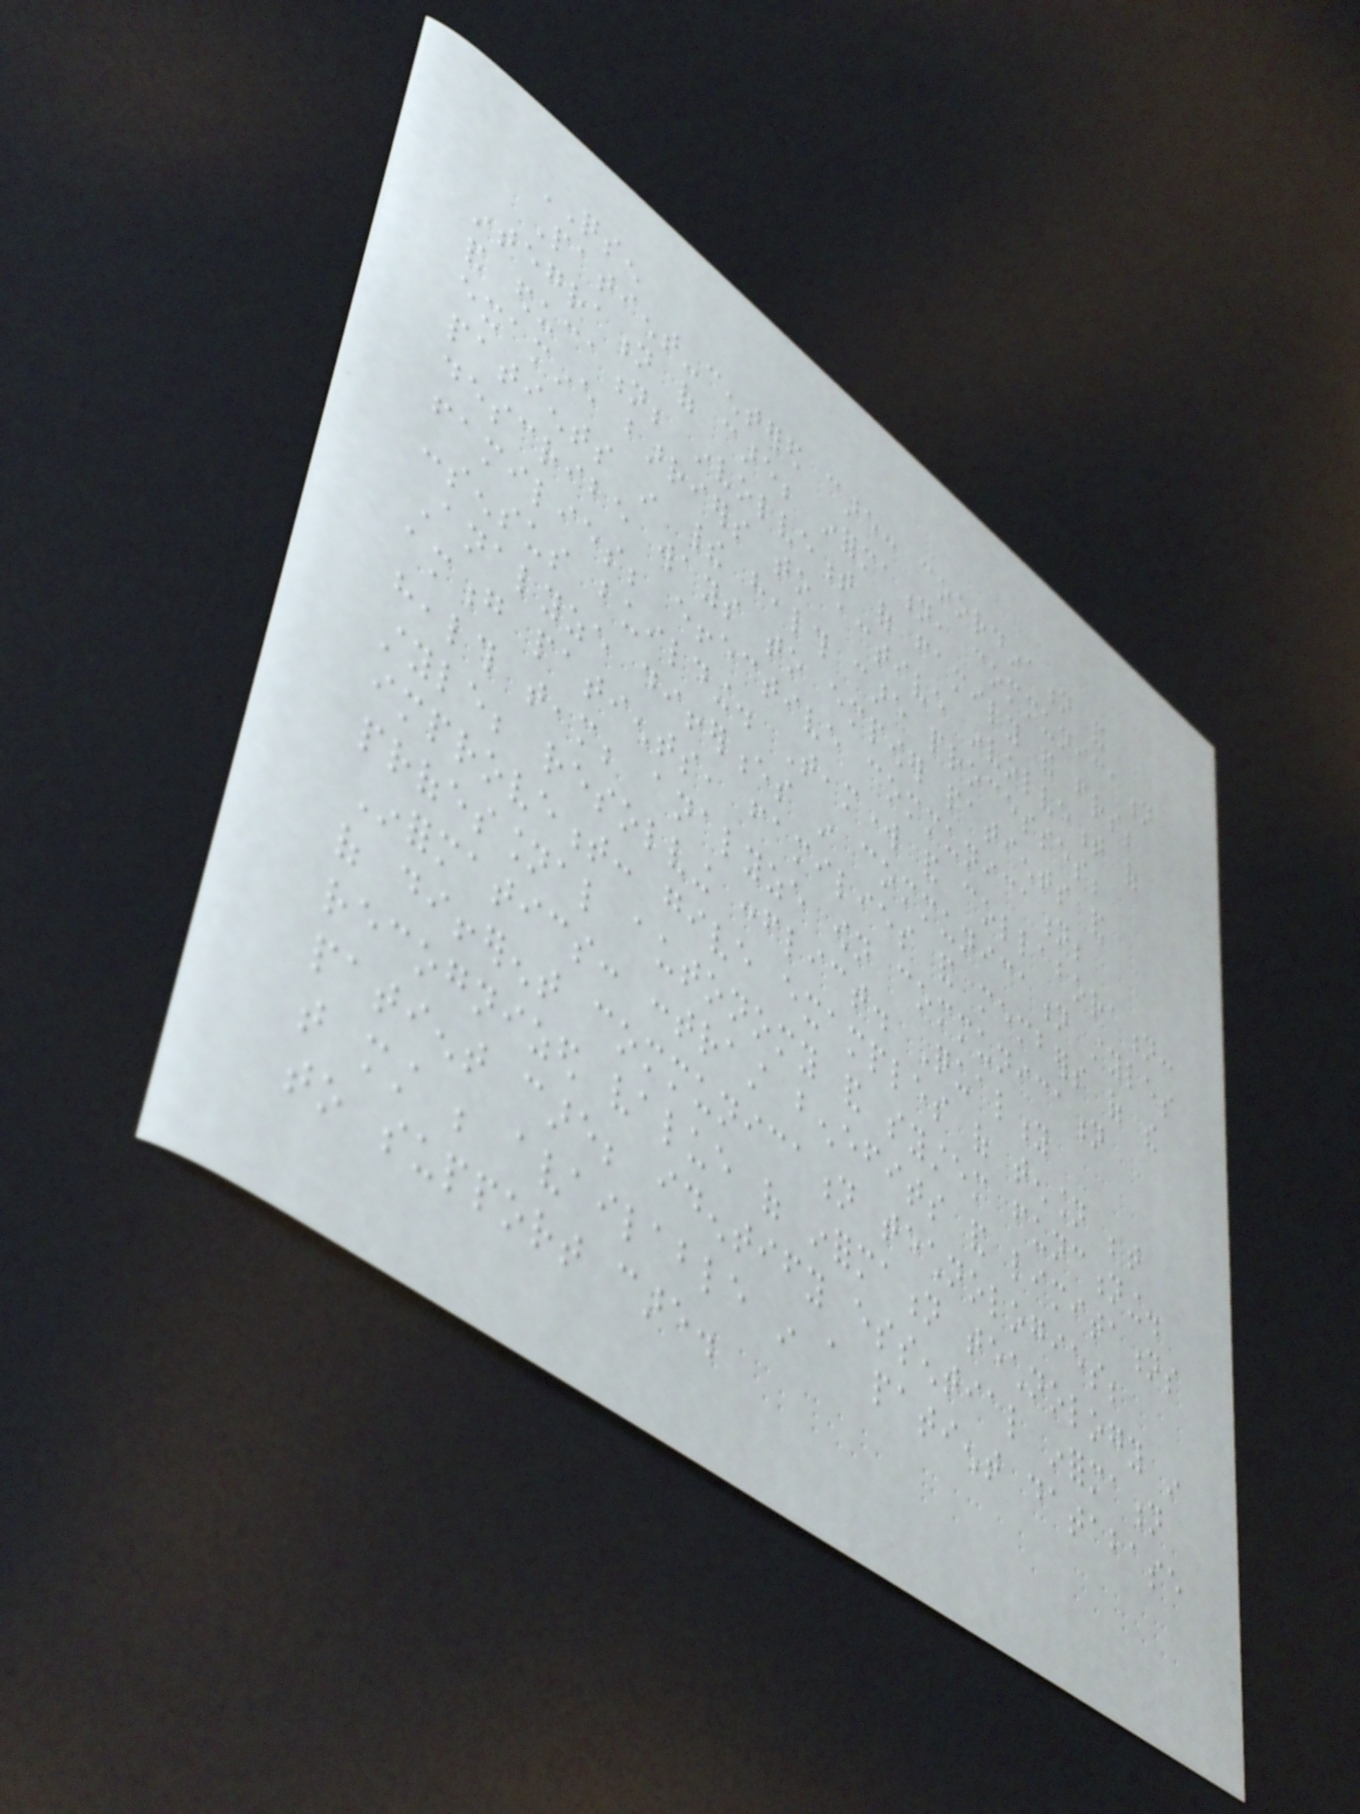QSEN
Patient-centered care: coordination and
integration of care; information, communication
and education; involvement of family and friends;
examine barriers to active involvement of
patients in their health care processes;
describe ways to empower patients and
families; effective communication;
consensus building. Teamwork and collaboration:
Analyze differences in communication styles
among patients, families and members of the
health team; analyze own communication
style; resolving conflict. Quality
improvement: give examples of tension between
professional autonomy and system functioning.
Informatics: contrast benefits and limitations
of different communication technologies;
recognized value of information technology in
patient care; identify essential information
that must be available in a patient database
to support care.
